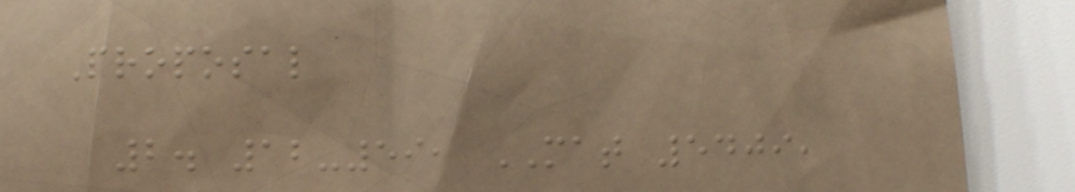Proposal
2. 12-59, MAT 5409,
